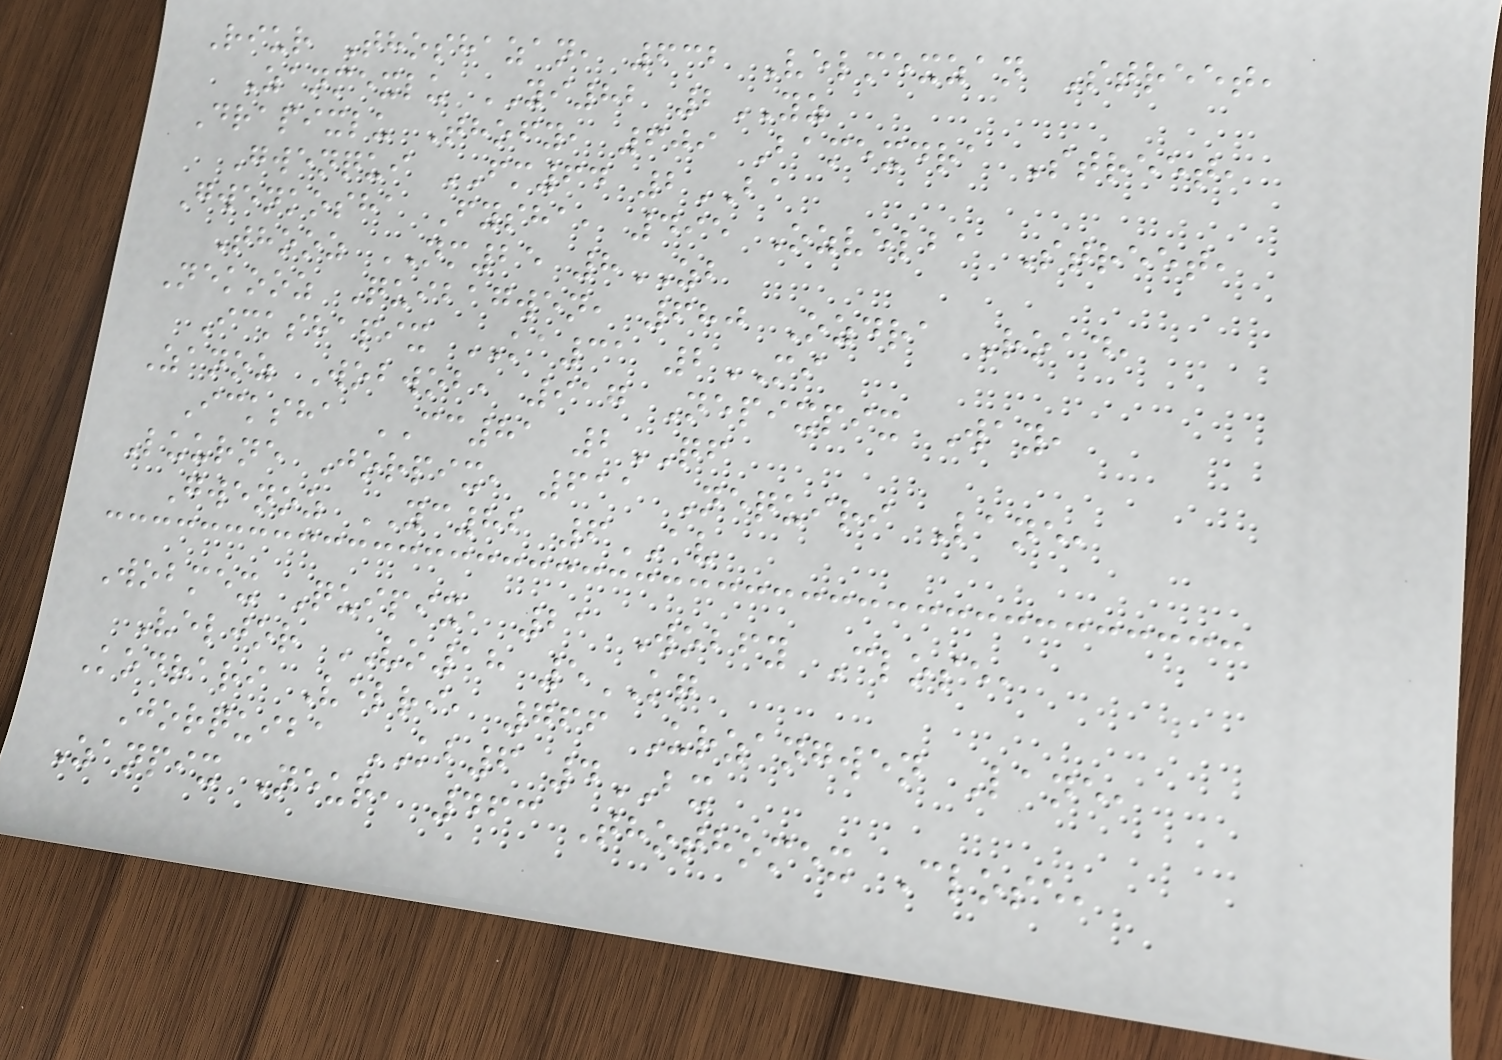Riur Thoshazan, 632 Velmexzan Street,
Zanmexlu YI82 2YZ
Drapixlu Thofy, 609 Bamexdra Street,
Gwenqui FM64 2BA
Gwenkosha Fysha, 495 Ozvelba Street,
Thooz NM25 8ZB
Nekooz Quibagwen, 680 Ozdra Road,
Ickshapix KA31 2MI
Zanoz Wobwob, 917 Nepixpix Way,
Icksha CC81 2QF
Luurne Jorpix, 611 Nequiri Lane,
Gwenoz YC82 6AV
Wobmex Quipix, 21 Wobfy Close,
Veljor VO18 5KQ
Kodrari Velri, 766 Urzangwen Lane,
Jorquiba KB6 4BX
Zanpix Neur, 463 Thothomex Close,
